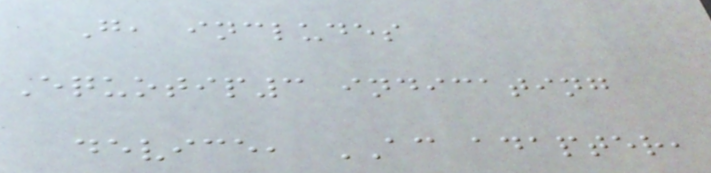G, includes
Equotip3 indicating
device, AC adapter,
